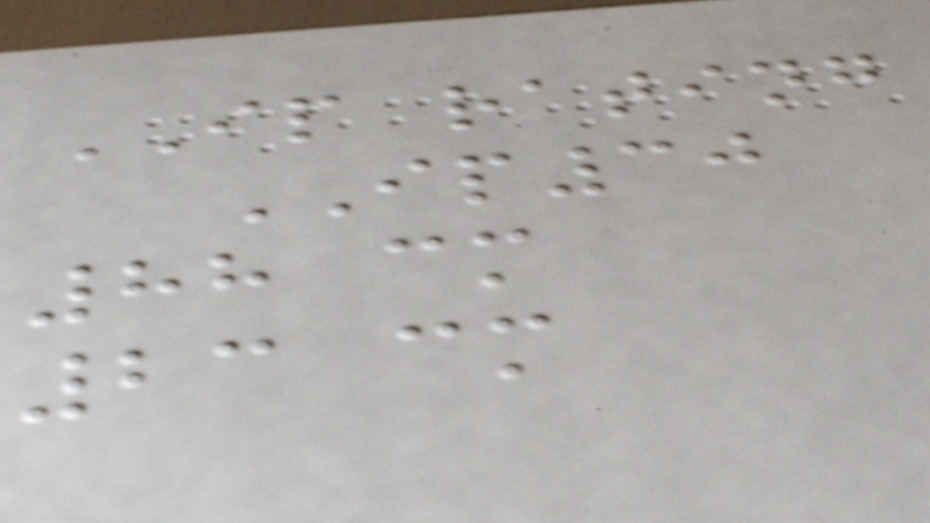IP rating
IP30
88 cm
23 cm
